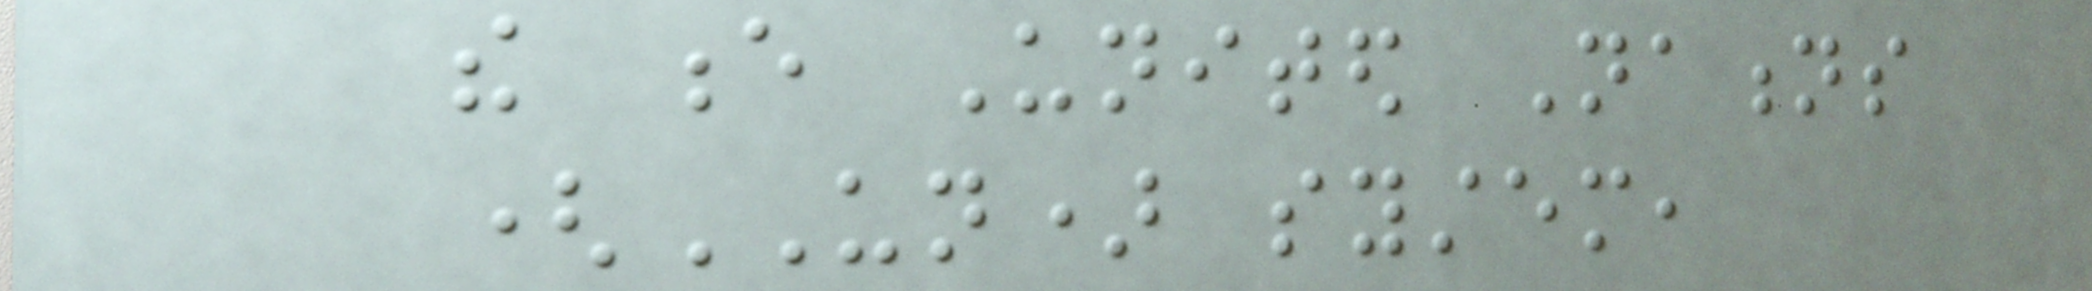the e United Nations
(UN) system,
